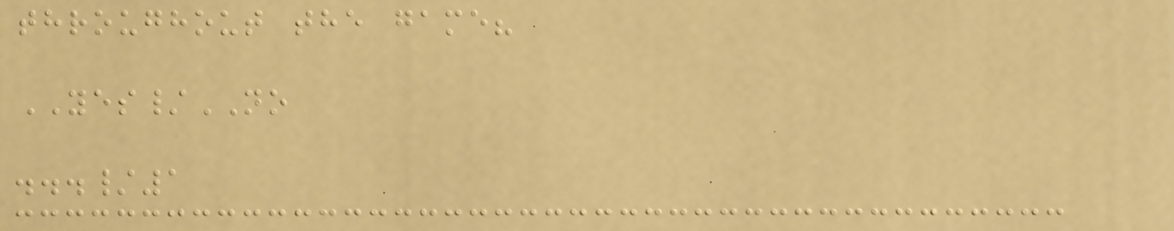throughout the game?
YES/NO
.../1
